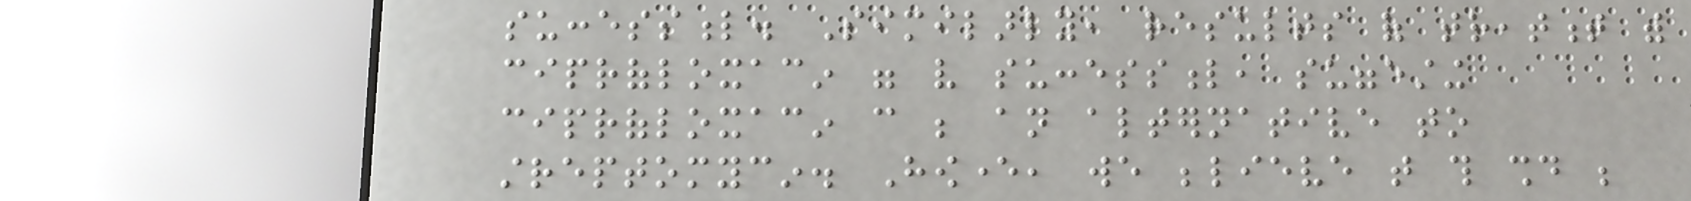successful. Similarly, results of treatment with
ciprofloxacin were very successful, suggesting
ciprofloxacin can be an alternative to
streptomycin. However, we believe that this should be
